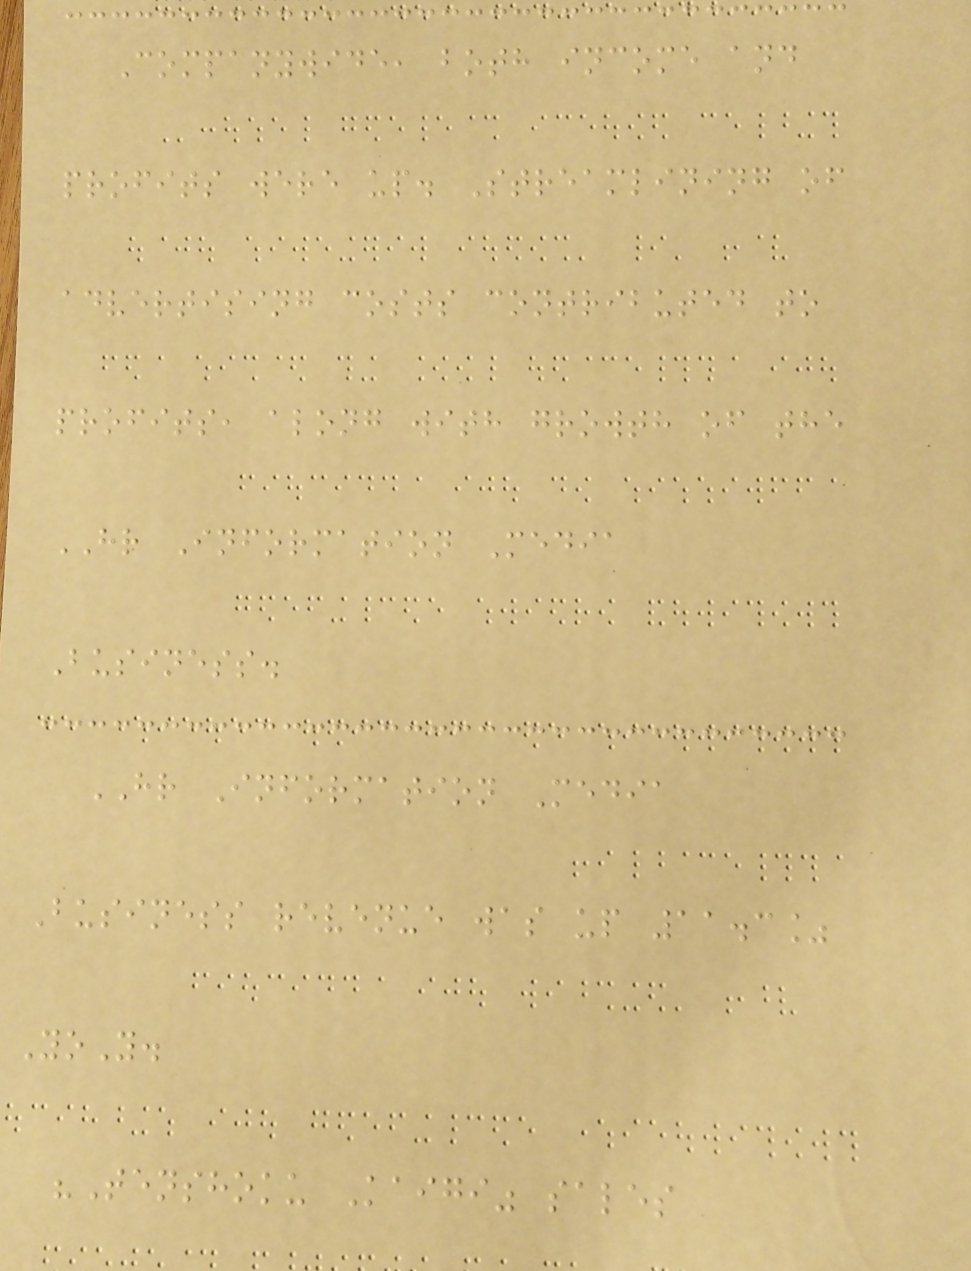Companywide, both income and
profits were up. Streamlining of
advertising costs contributed to
profits, along with growth of the
HR Information Media
Business.
HR Information Media
Business revenue was up 11.3%
YoY.
"Tenshoku Kaigi" sales
